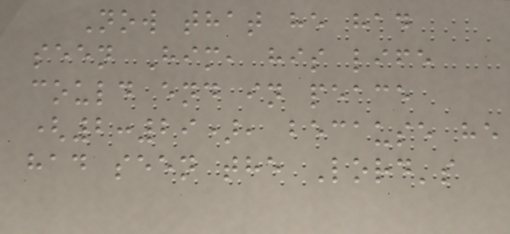Now that he had
seen Him, his life
could end in peace
(2:29), because he
had seen the Lord's
